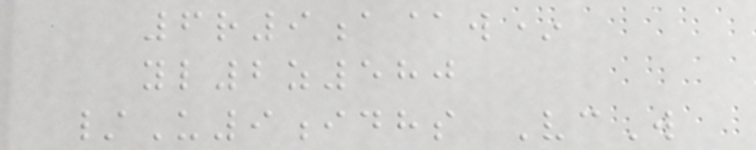6r9a@w*
yl2z580
/U9idhs VcW
